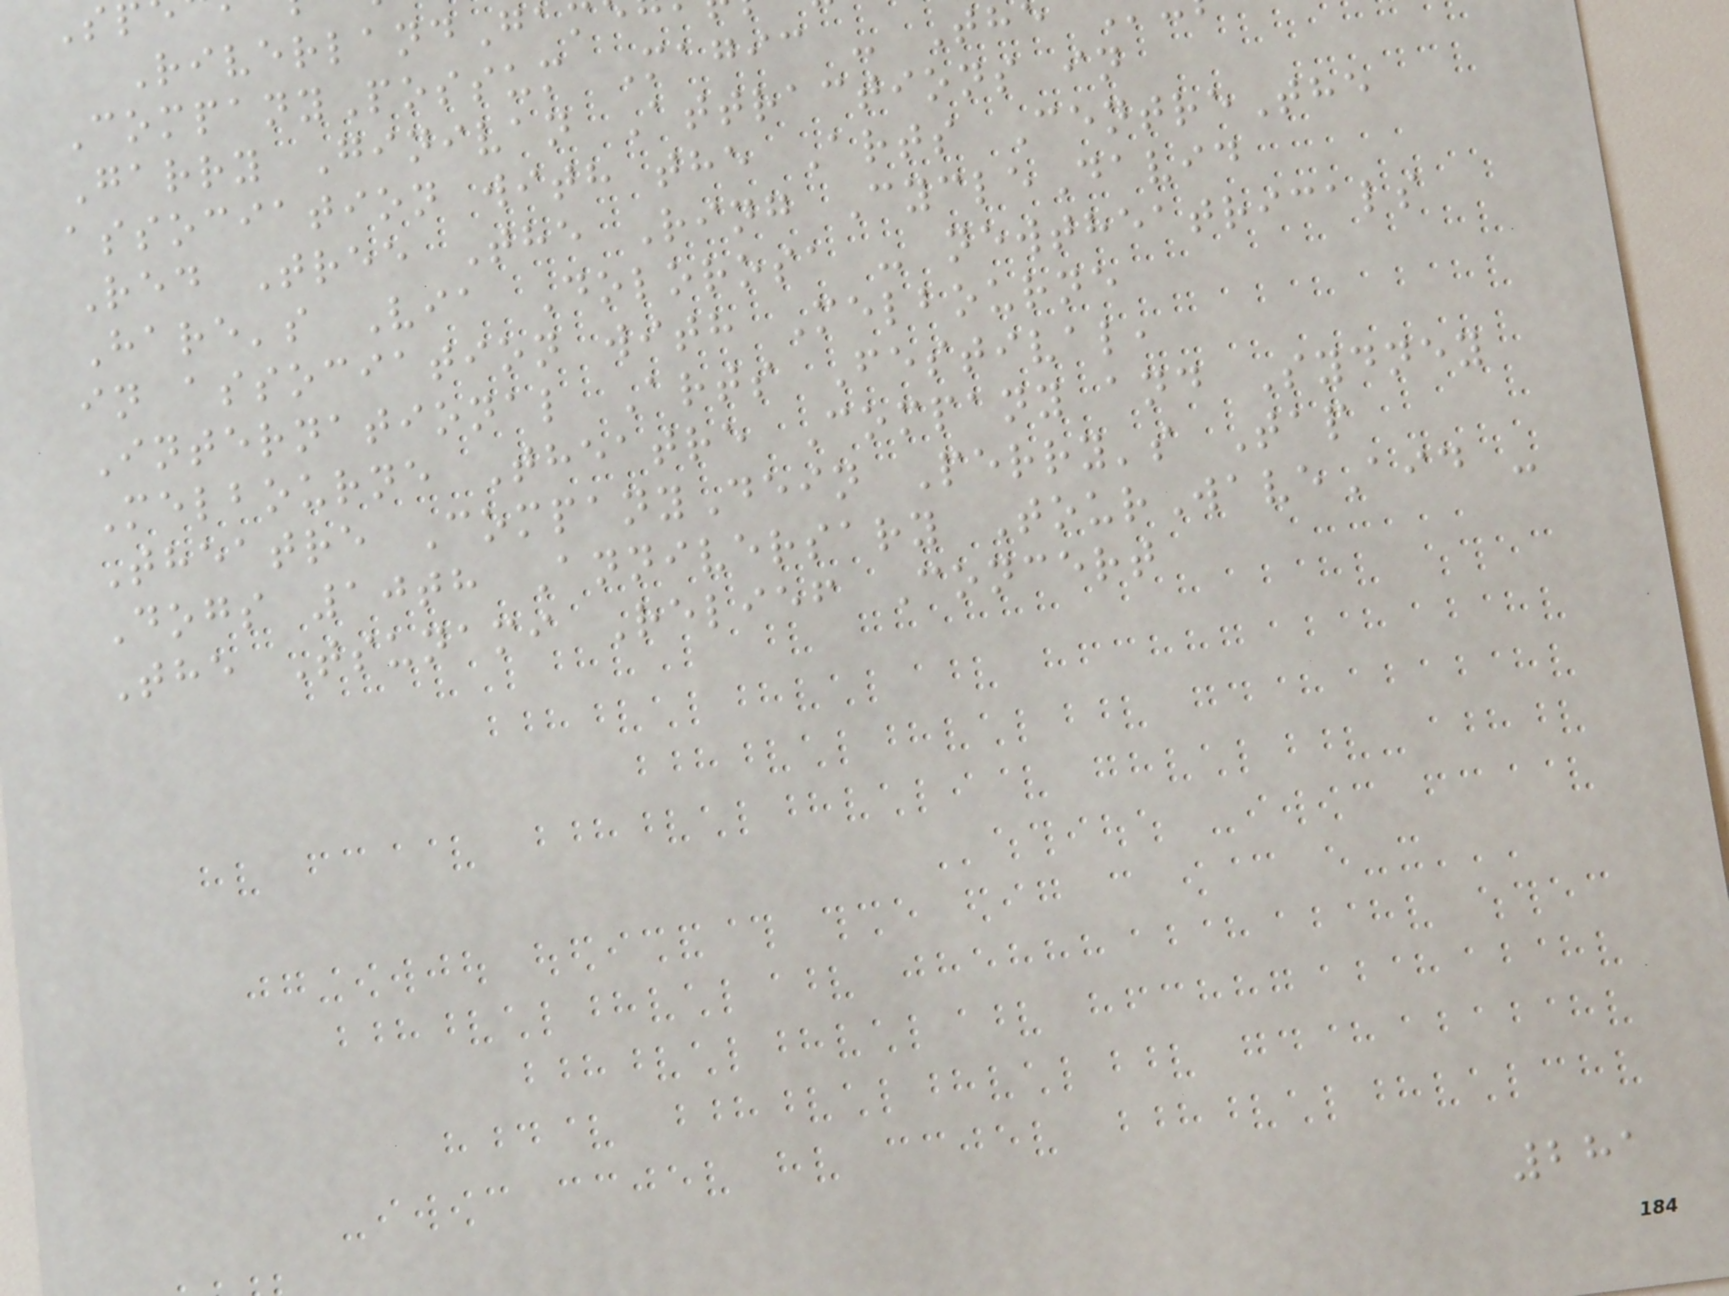RiverlandGa
CompanyPossum Magic - Th
Garry Ginivan Attractions in
association with the Arts CentreThe
Red Tree The Ring CycleDavid
Hare's Via Dolorosa - newtheatricals
in association with Melbourne
International Arts Festival,
Melbourne Theatre Company and Sydney
Theatre CompanyDein Perry's Tap
Dogs 10th Anniversary TourWaveAid -
The Tsunami Relief Concert
281
